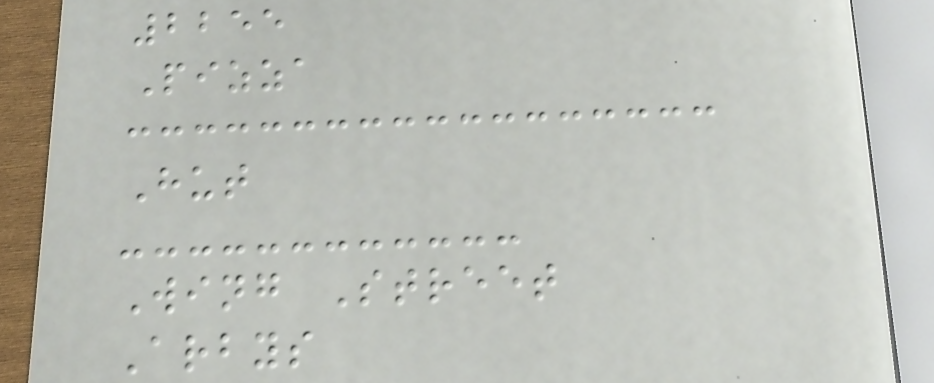2255
Pizza
Hut
Wing Street
Arbys
